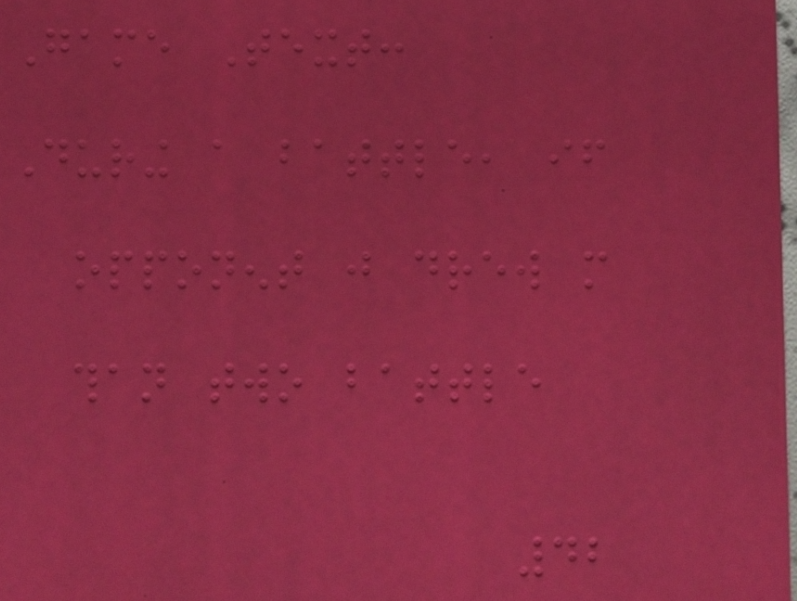Game Text:
During a battle, if
opponent just drew more
than two battle
42
